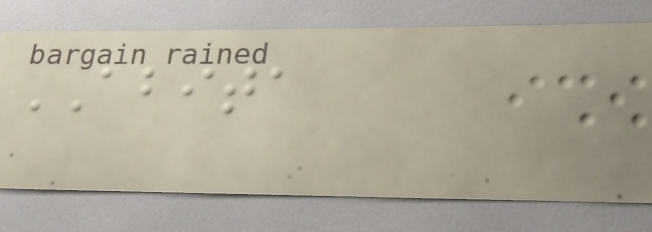ABITA
